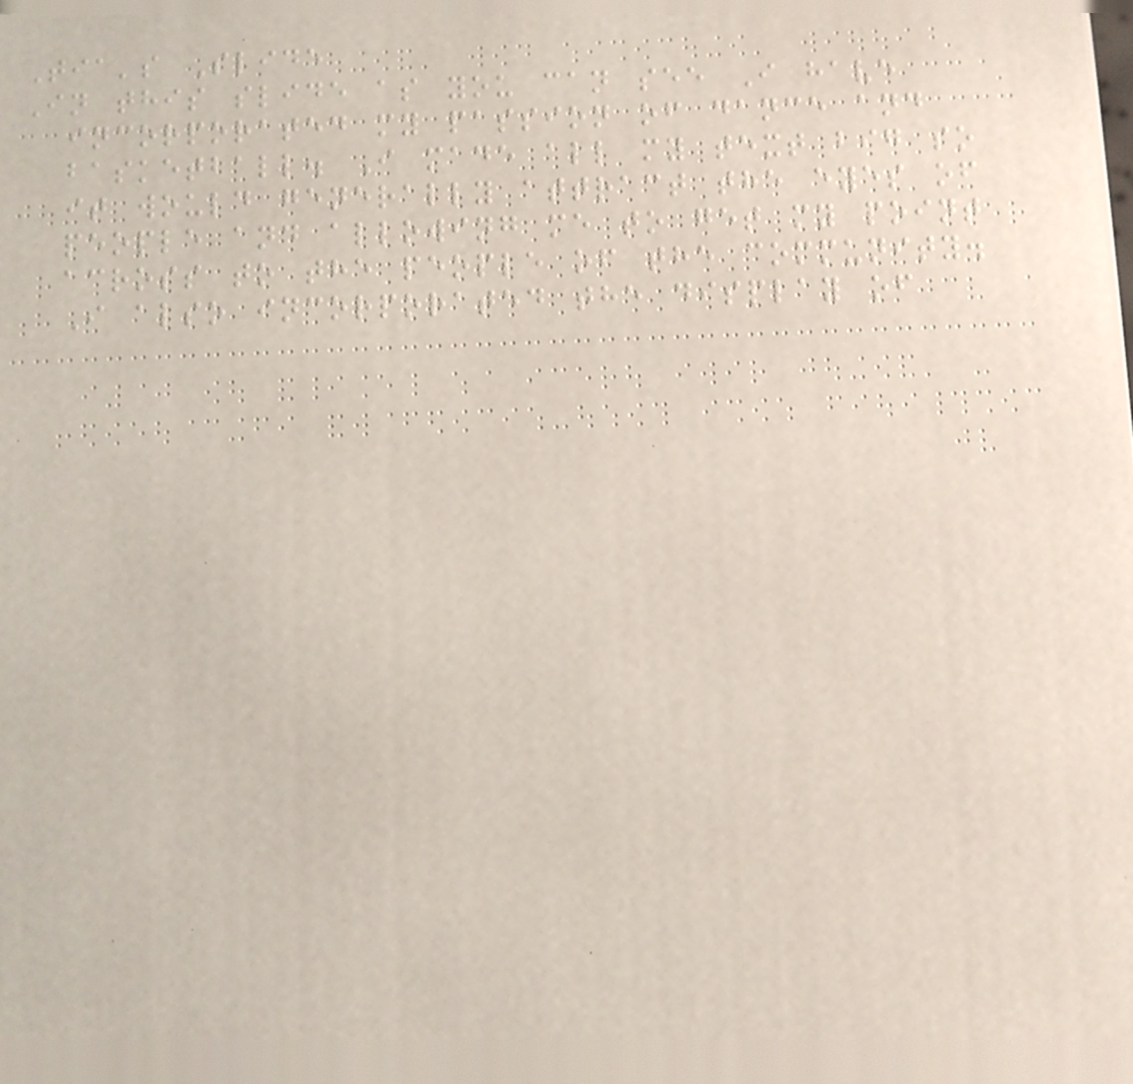Tia's Slide
In this slide as you can see I have
incorporated my passion of dance and
basketball. I made all my text big so
it would generally attract the eyes of
people and allowing me to get my point
across to the people of the community.
I also incorporated the display of
